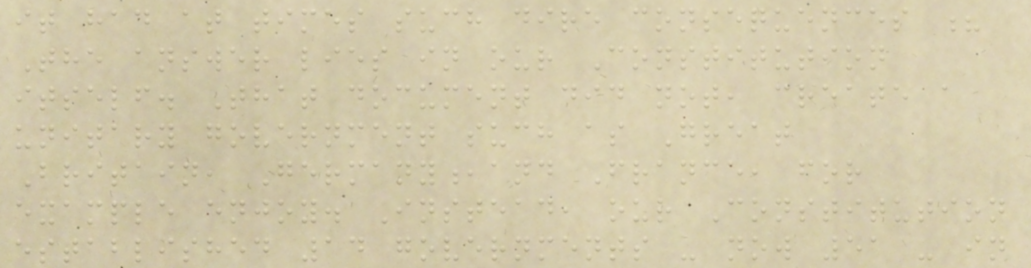it had at times such dire consequences ?
The answer lies in our Constitution
itself. That document did not, create a
unitary government such as Great
Britain, Germany,and France, for
example enjoy. Instead, our Constitution
established 14 governments - now 51 - in
